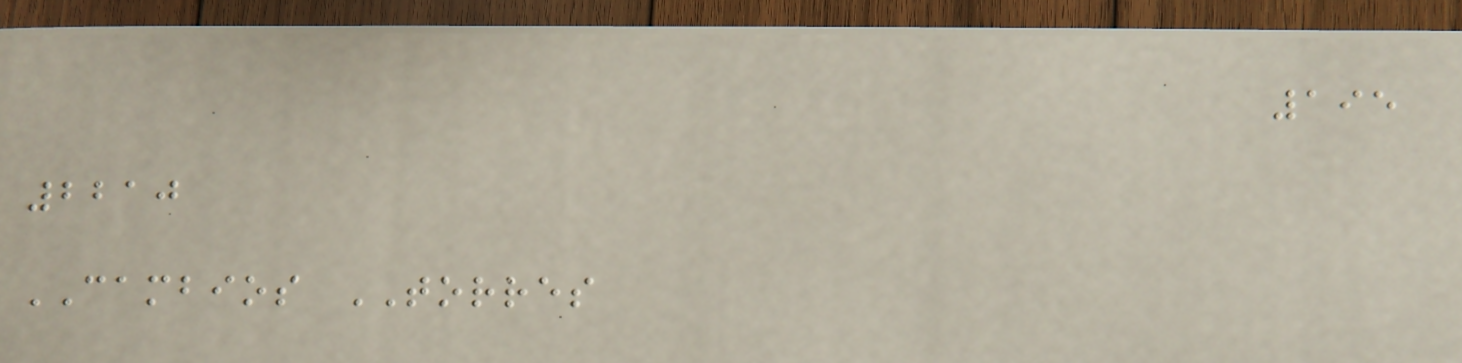195
2210
CAMBIOS TORRES
